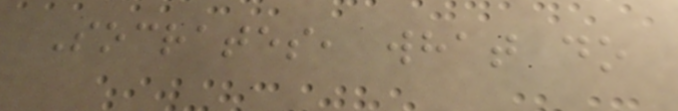Socrates, what do
